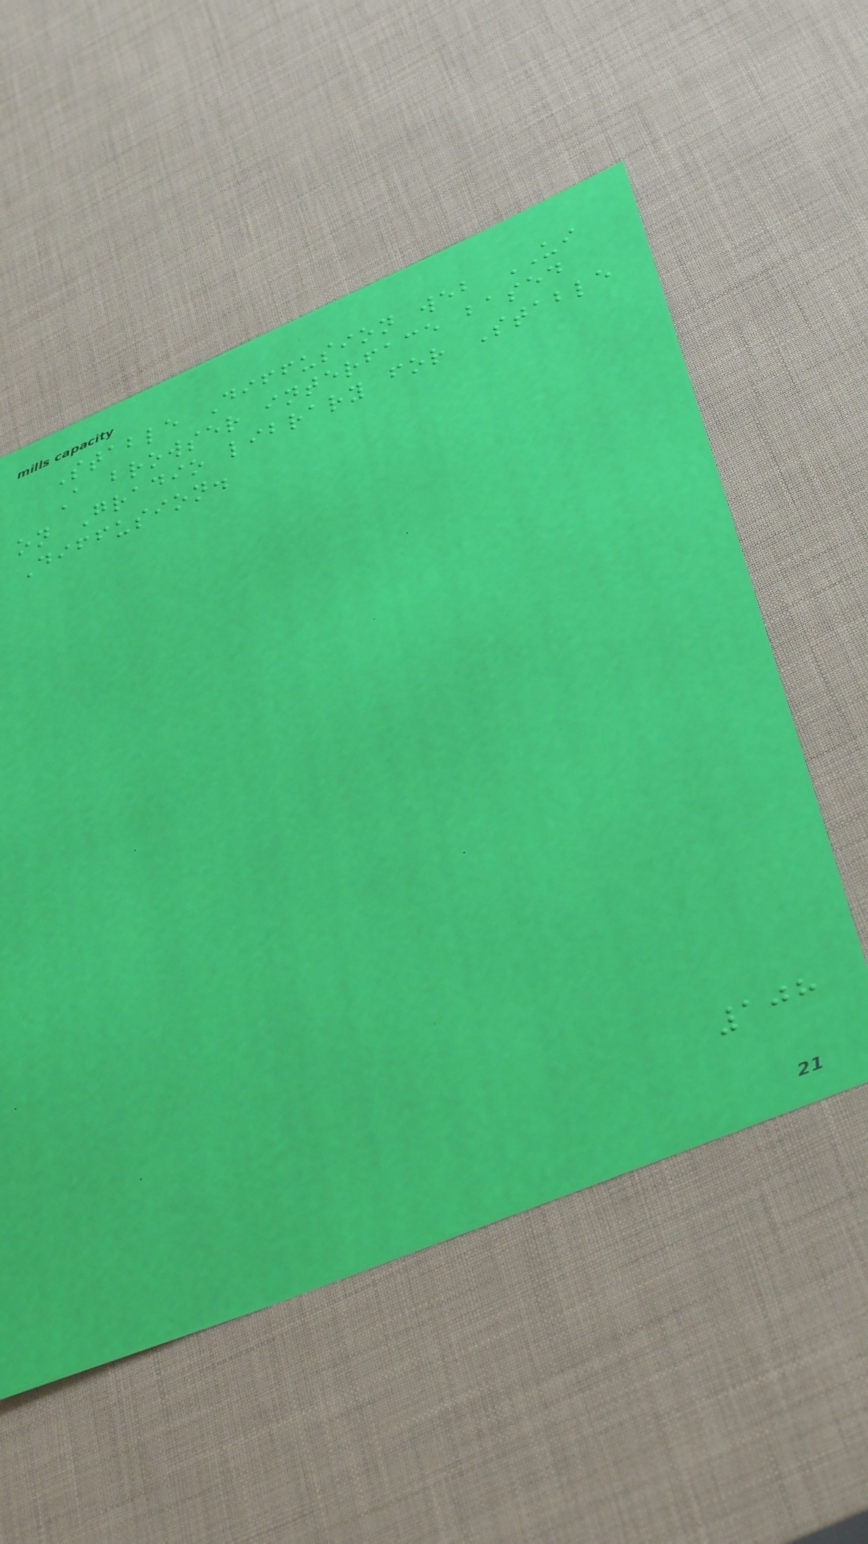Stable Diffusion web UI
A browser interface based
on Gradio library for Stable
Diffusion.
108
